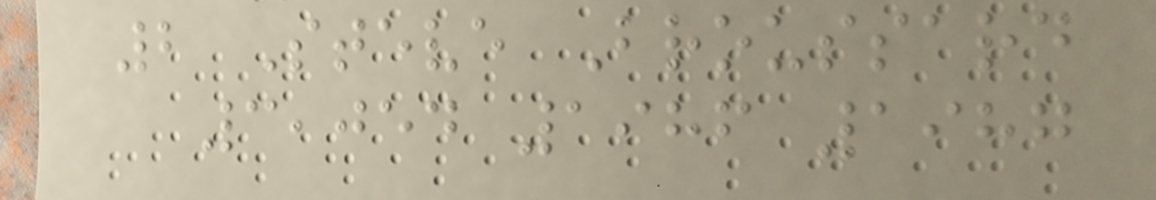2 Steve Broussard
3,054 1986 1987
